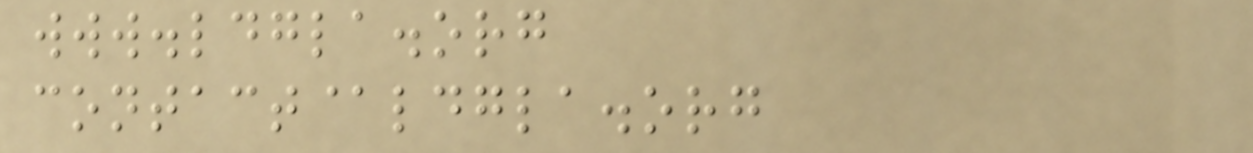www.ldgla.org
contact@ldgla.org
